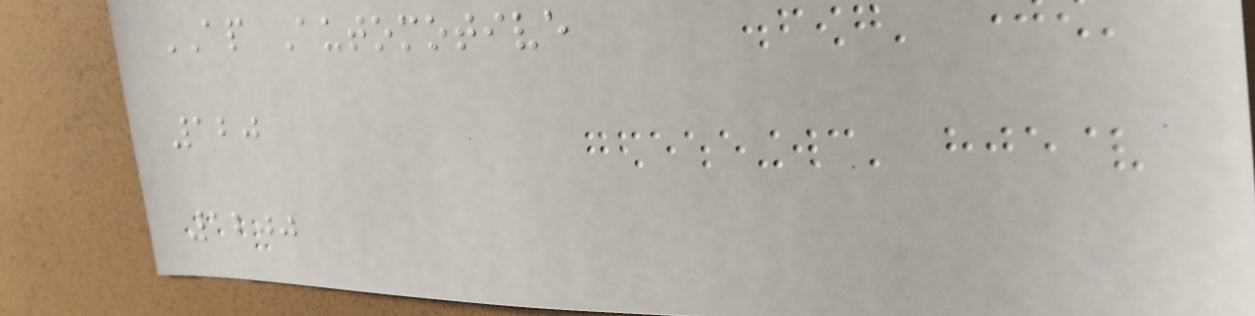AP Automotive
120
1200
